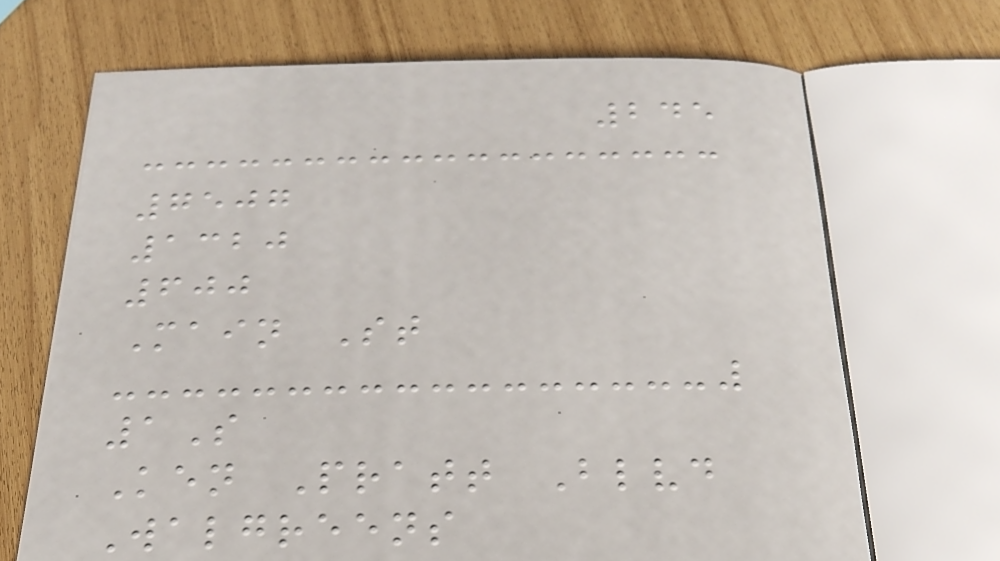245
7507
1320
600
Main St
1S
Ken Pratt Blvd
Walgreens
